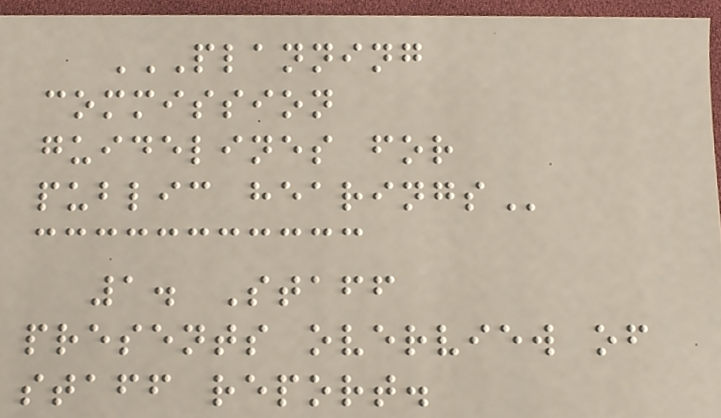PLANNING
COMMISSION
GUIDELINES FOR
PUBLIC HEARINGS
1. Staff
presents overview of
staff report.
